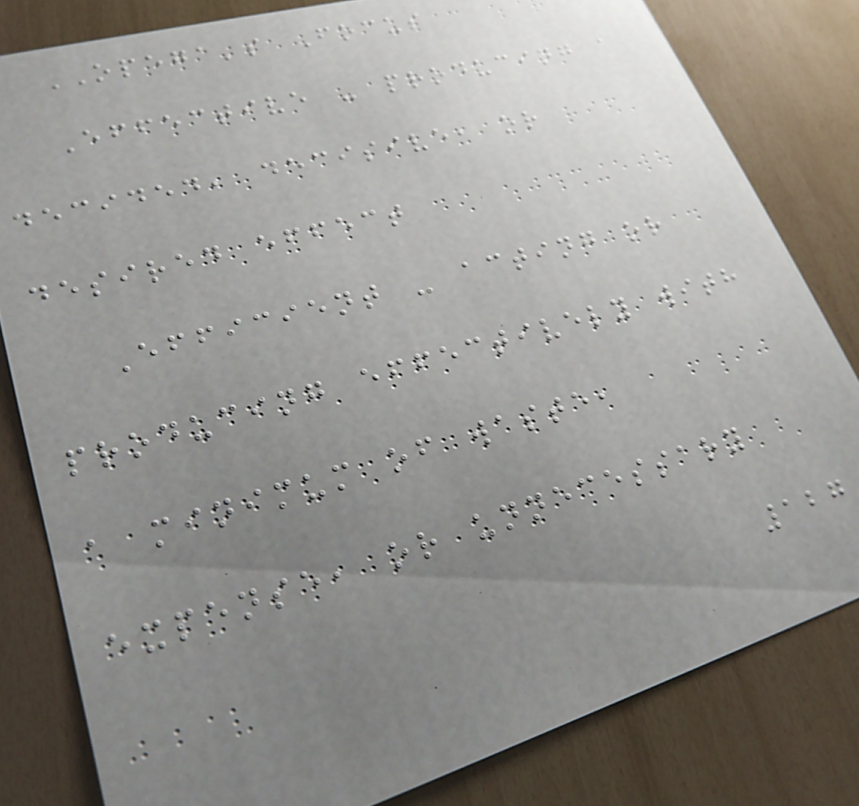OPEGA's Focus
Effective - producing a
decided, decisive, or
desired effect
Efficient - acting or
producing effectively with
a minimum of waste,
expense, or unnecessary
127
